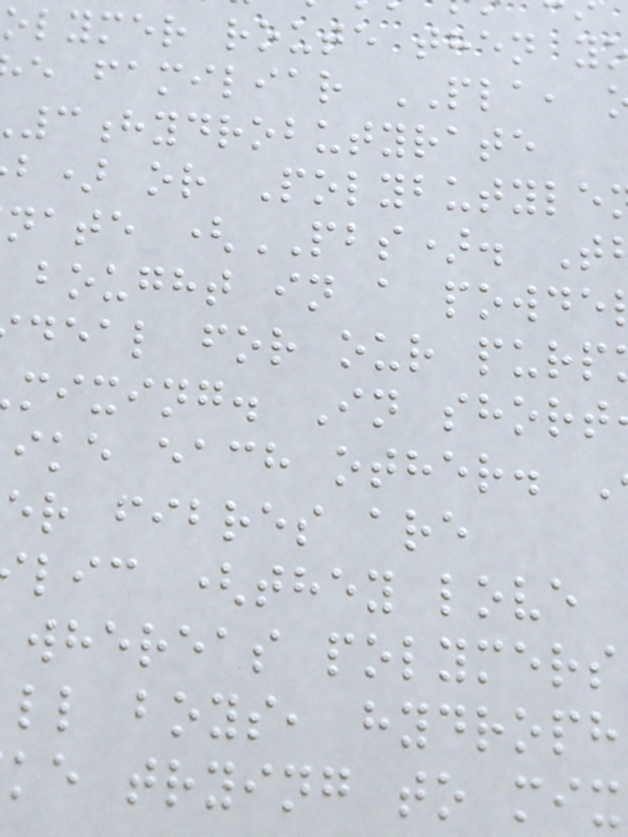olymer route then y
e familiar PLA,
3hydrobutyrate
b) or Polybutyle
nate (PBS). T
bought in a powde
deal for our purp
mixing. In short
ike each other.
er fibres are
lic (they love
whereas polymers
ll boys, hydroph
ke trying to mix
